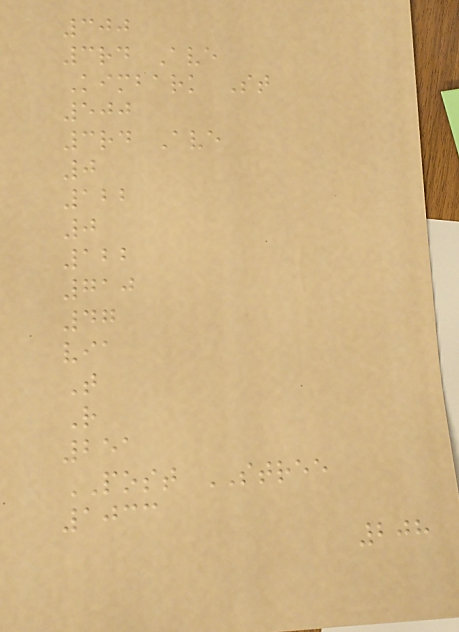300
3rd Ave
Kimbark St
500
3rd Ave
0
122
0
122
710
47
via
T
R
251
POST STREE
1033
208
